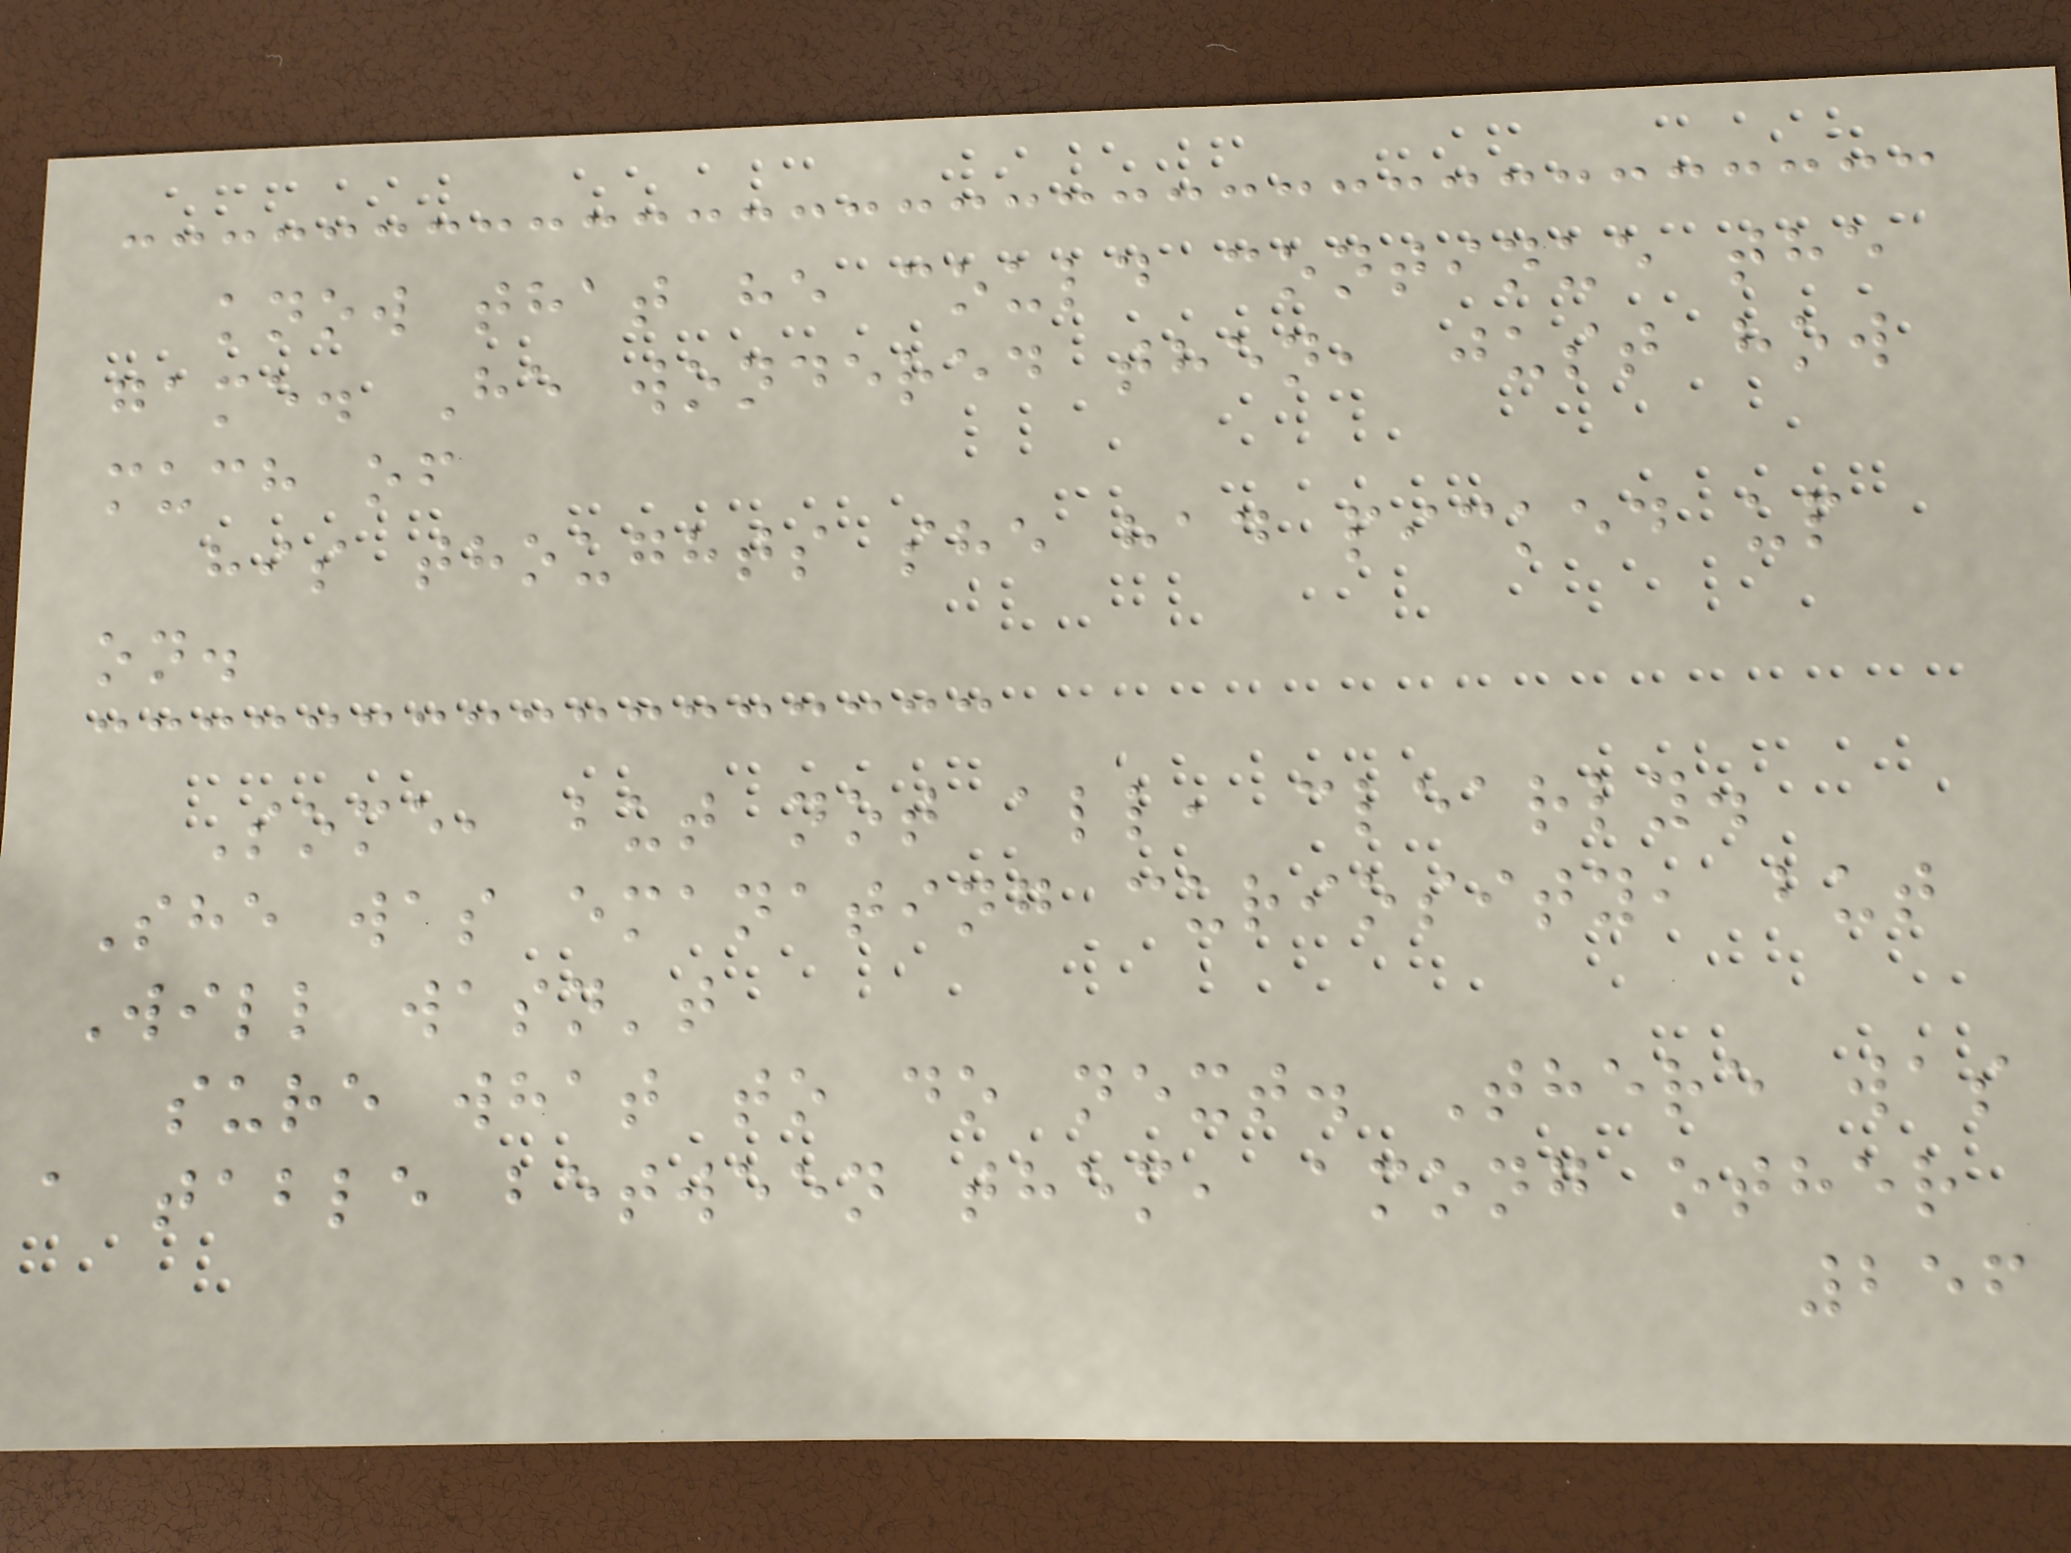know that he could continue the
game. He wondered then, just how
much of
his thoughts she had picked up
on.
Some, but not all, clearly.
She was emanating curiosity, but
Will wasn't
sure what to do next. There was
a table between them, among other
256
